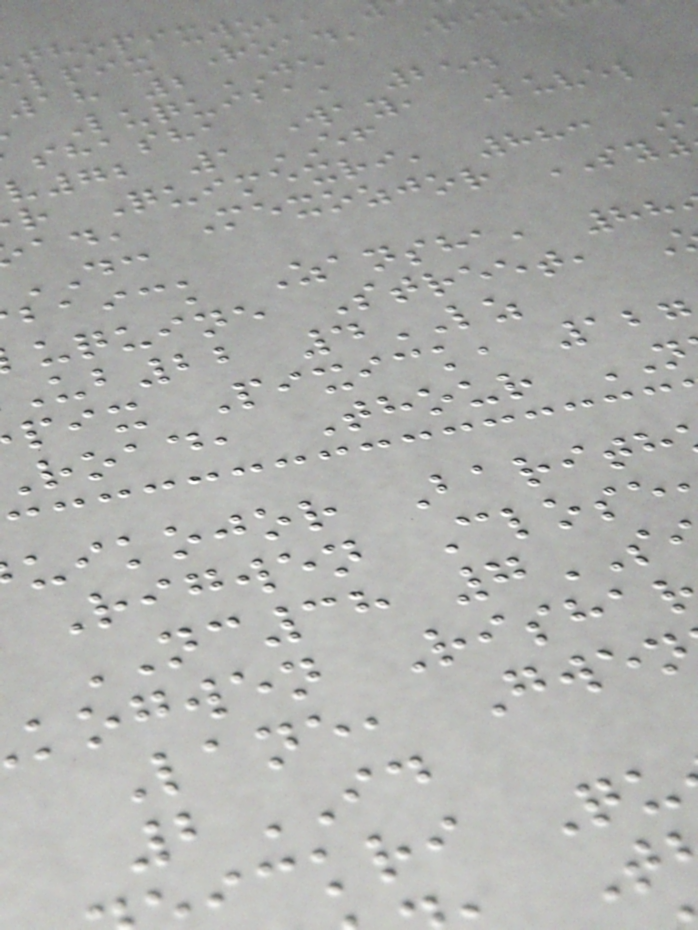thopixwob,
lpix Road, Riu
18 2JE
Luquiba, 254
shasha Way, Luvel
v72 1EF
r Quimexri, 883 K
ad, Mexozjor SY
DC
baick Zansha, 88
uquine Street,
ub22 4LZ
pix Pixick, 12
road, Thour
uikojor Barith
Rigwen Close
NC38 7
kogwen Risha
Lane, Gwen
2ID
ickri Qu
